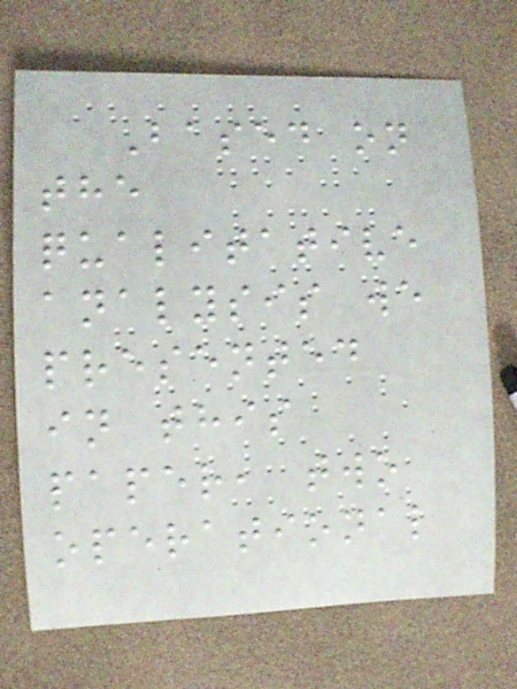Based on
the
qualitative
analysis we
presented
in this
paper, two
operational
